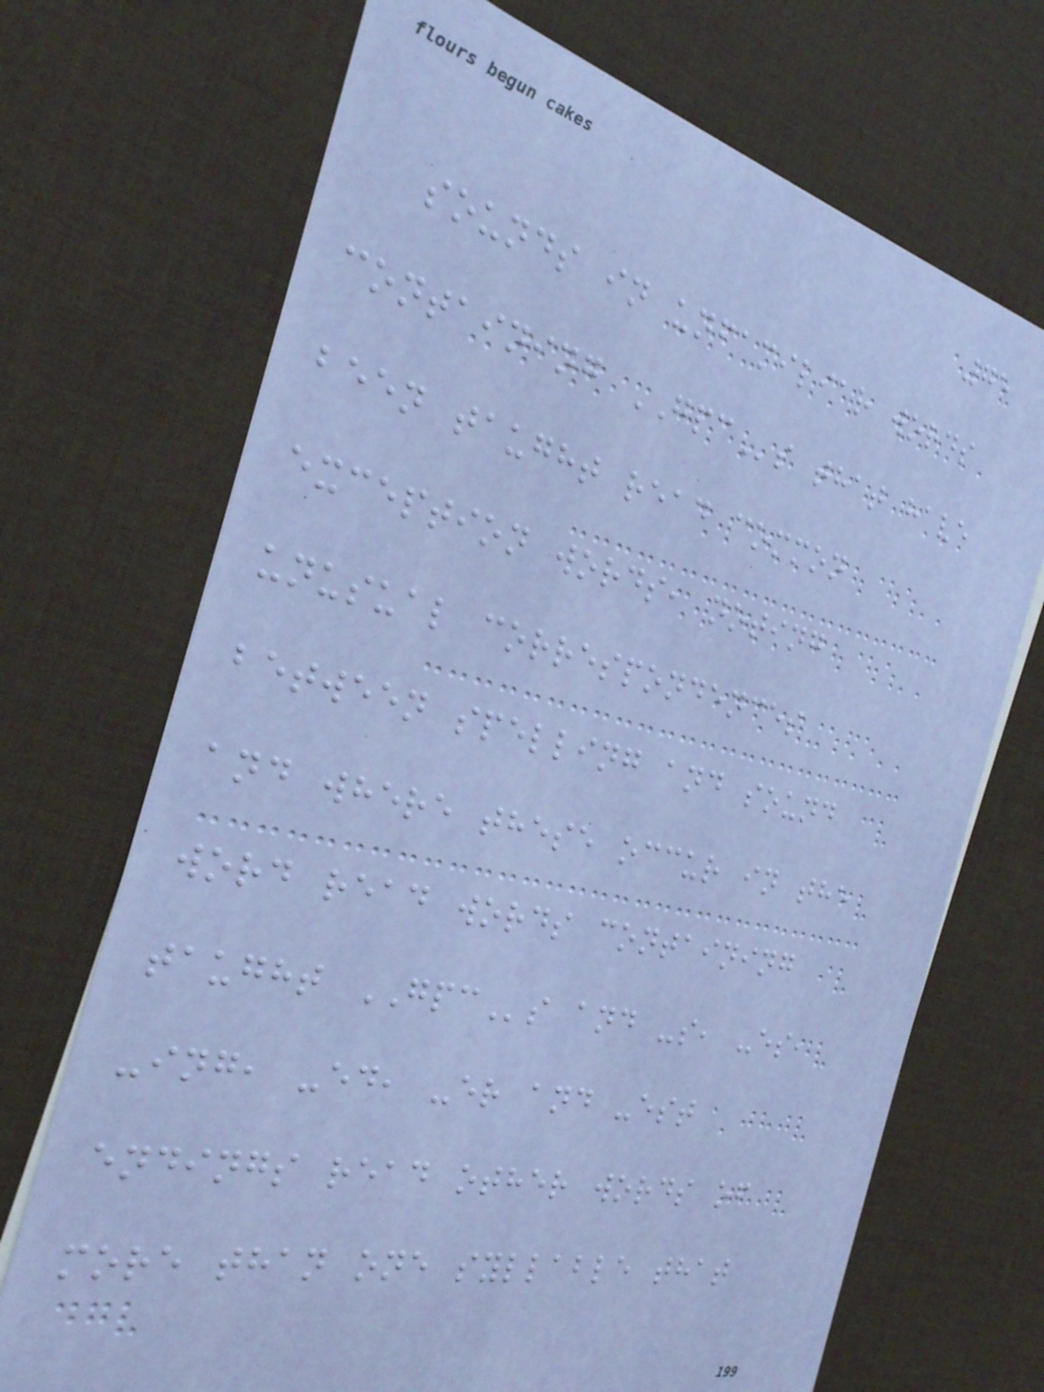75
sounds in unfamiliar words
containing GPCs that have
been taught read common
exception words, noting
unusual correspondences
between spelling and sound
and where these occur in the
word read words containing
taught GPCs and -s, -es,
-ing, -ed, -er and -est
endings read other words of
more than one syllable that
